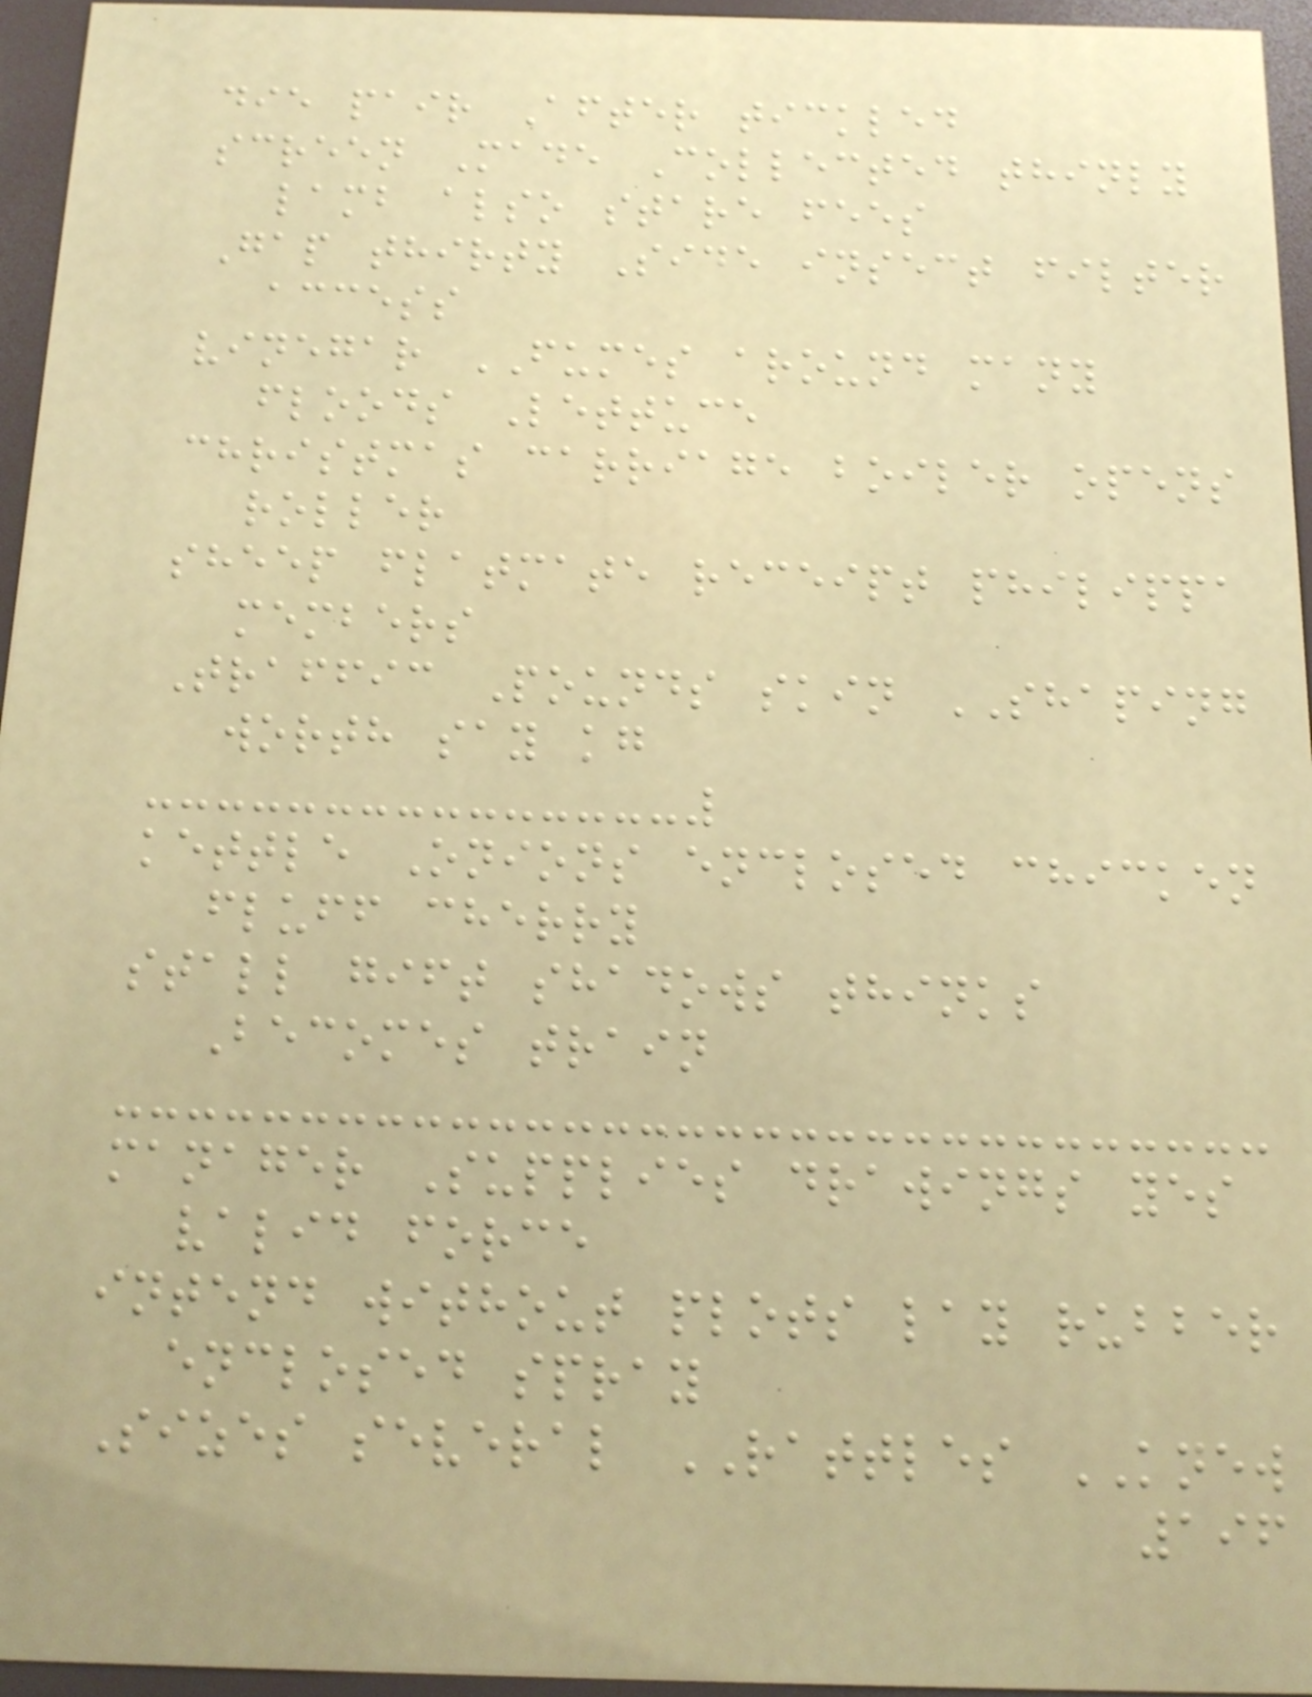die pair After tickled
screen Made Collected thinly
lamb also stare fees
Gap thirty Side insect filter
access
vinegar FUMES around many
floods Lettuce
christmas carriage boiler opens
roller
sheep flatmate receipt philippa
members
Traffic Pounds skin SHAPING
worth say kg
kettle Onions enclosed chicken
fluff cherry
stall gift shadows thinks
Becomes train
manager Supplies drawings yes
valid force
intend without plots lay rubber
enclosed spray
Sizes several RATTLES KNEW
196
